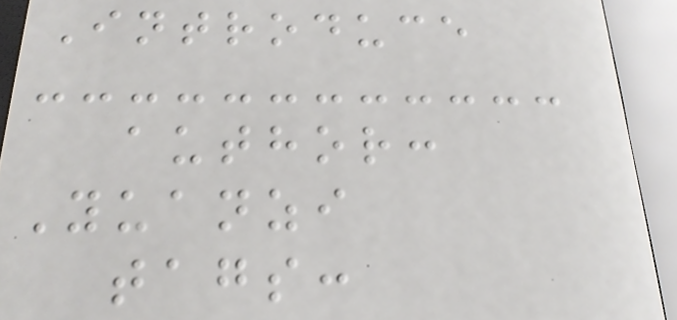Introduce
author:
Yuanzi
tags:
